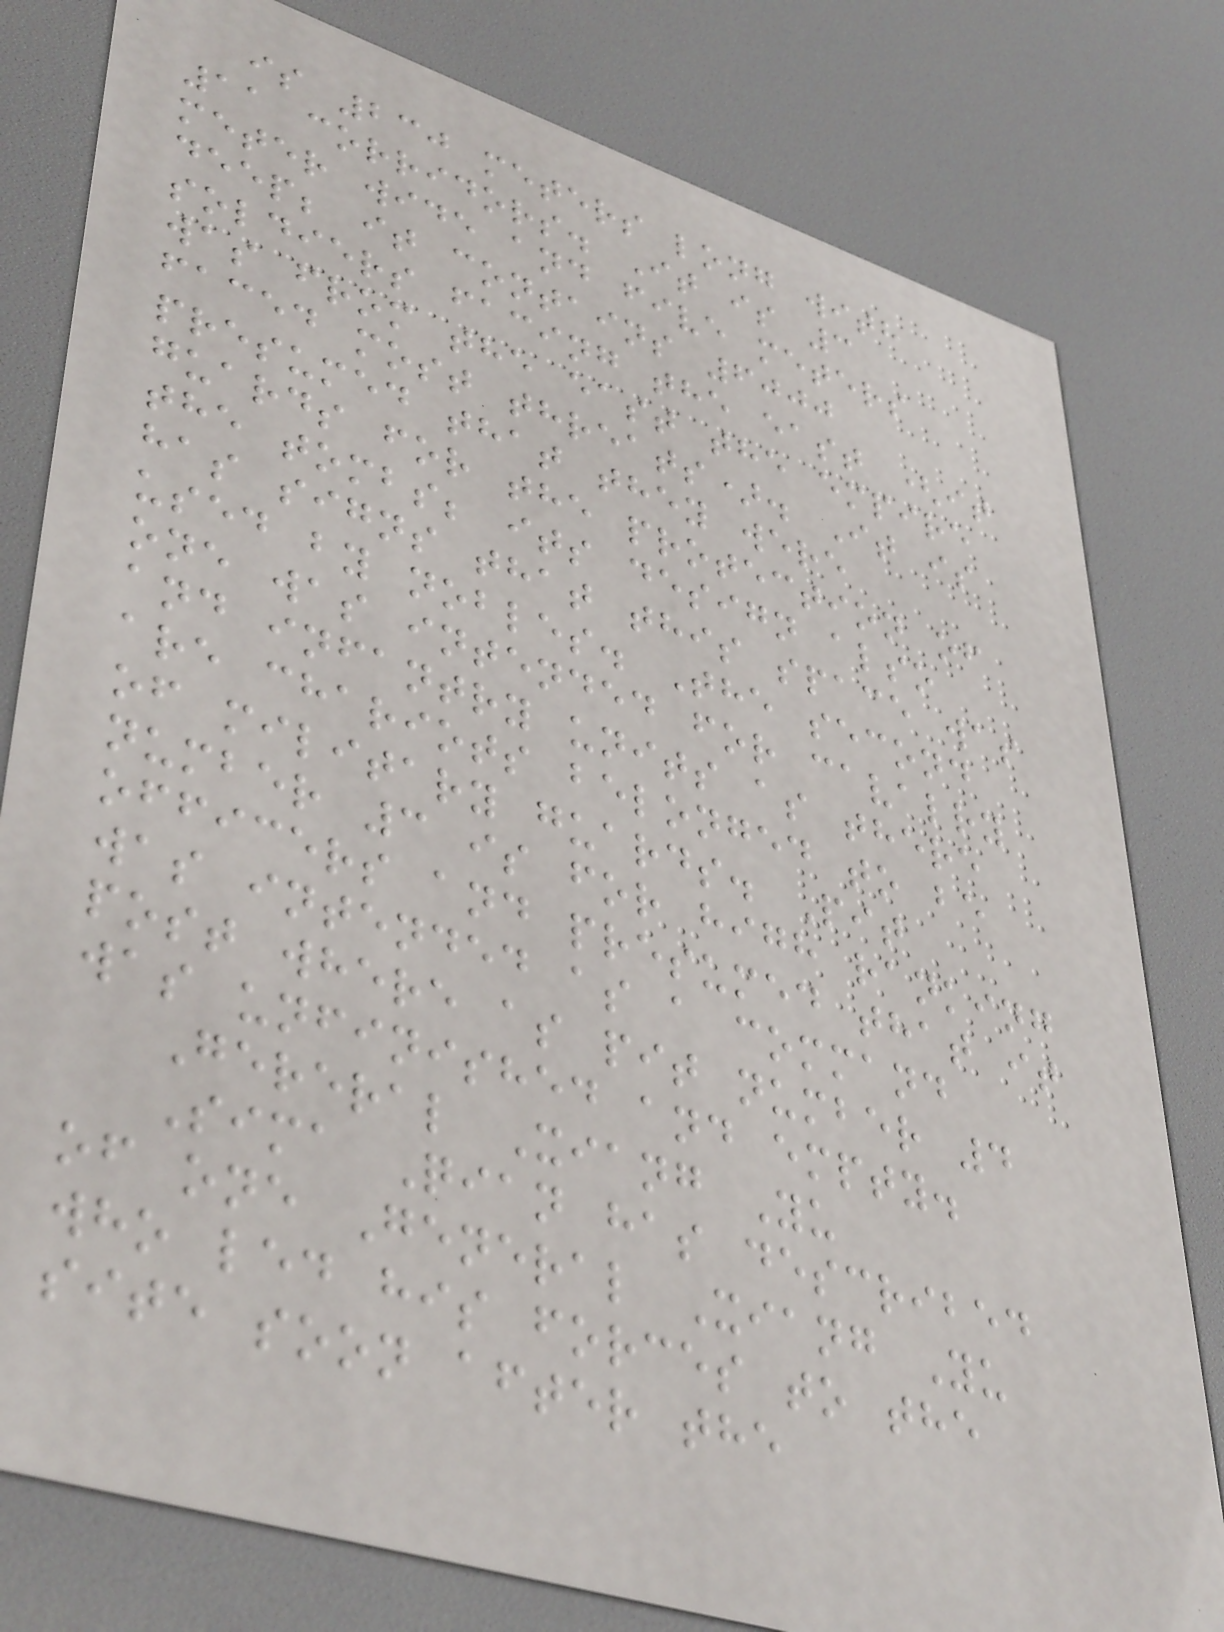is 230 meters long with
11 corridors. It is 3
meter wide and five meters
deep; it contains 6000
soldiers facing the east (it
was from the east the empire
faced most threats). It is
presumed that they were
guards for the protection of
the tombs; its design also
has signs that this space was
used by nobles. The second
one was intended for cavalry
and infantry units as there
are chariots belonged to be
of military guards. Pit
number 3 is for high ranking
officers and presumed that it
was intended as a command
post where as pit number 4
was unfinished and empty.
Gereral Xiang Yu
Sima Qian has described
of one General Xiang Yu
who led his forces to the
site soon after the
